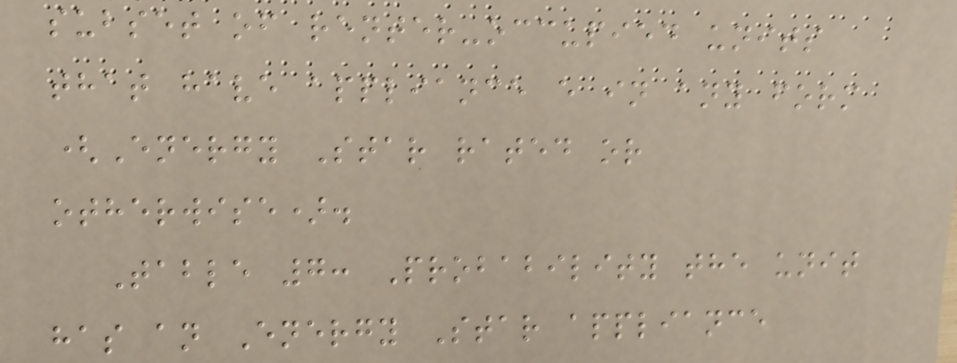subset of renter-occupied units
that have appliance e in any form
(Energy Star rated or
otherwise).
Table 7: Probability the unit
has an Energy Star appliance
